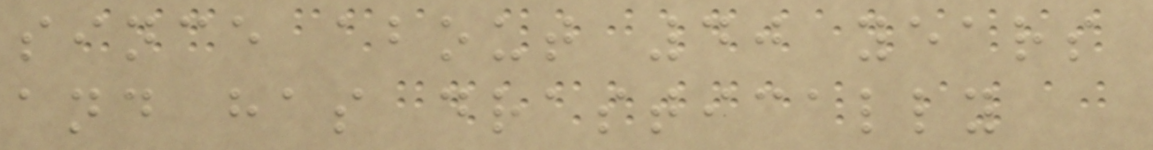since about 40 years
and has drastically
